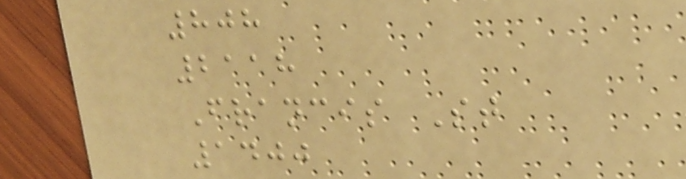808
2118
Francis St
1400
